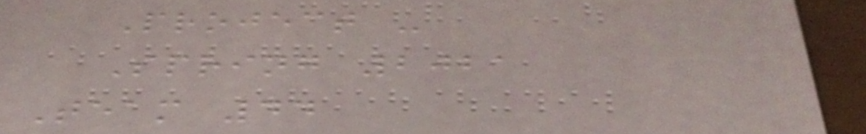Project -
Spring 2021
Team 44
